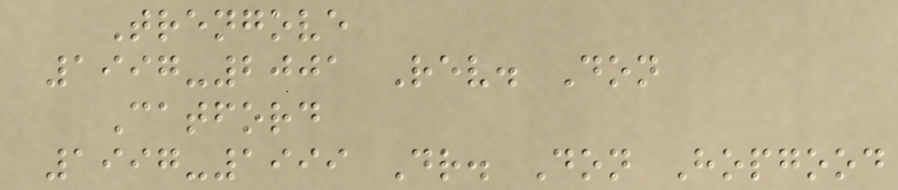Trengove
1997-2001 Rev. Don
Catford
1997-1999 Dr. Don Hopgood
